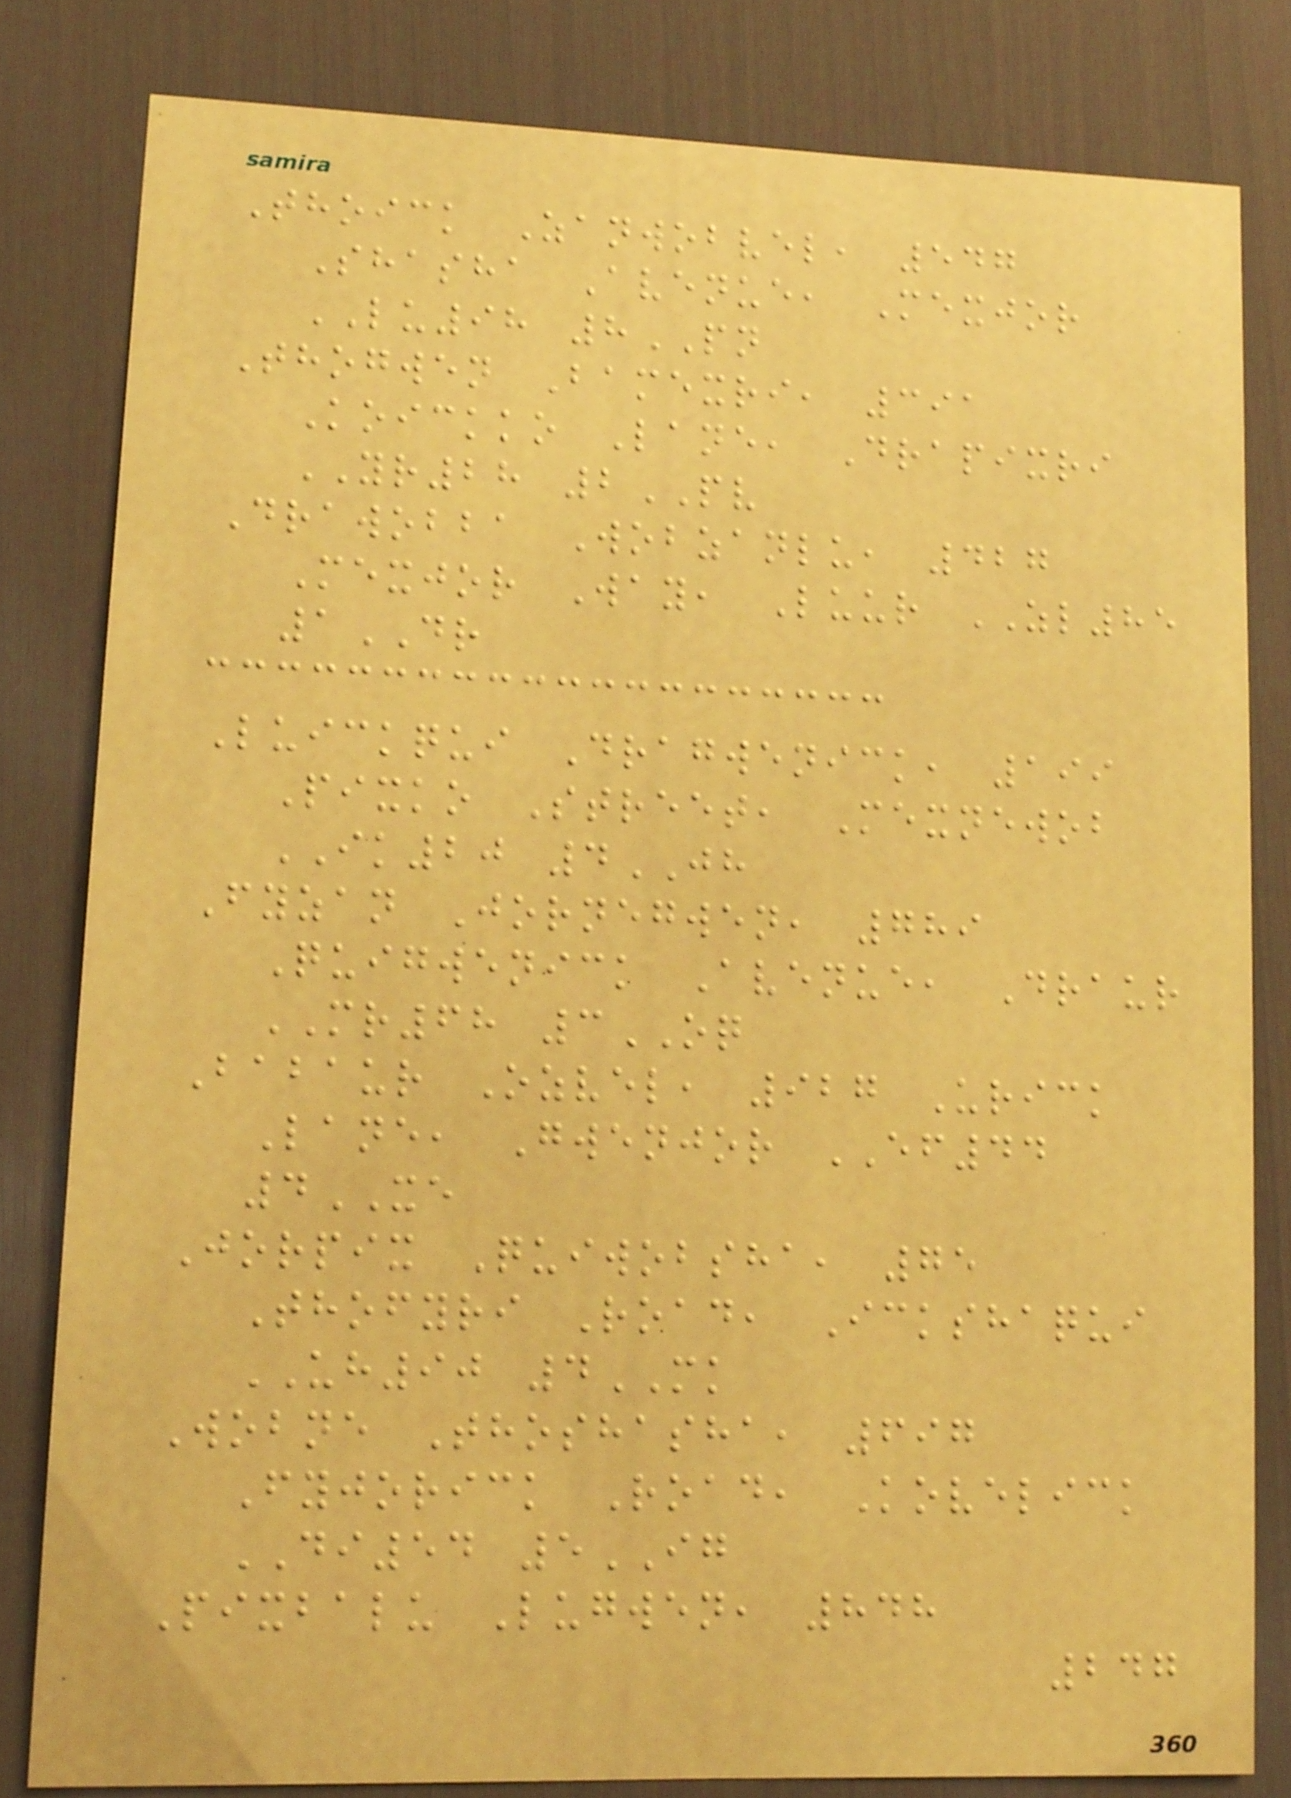Thoick Zanwobvel, 547
Shasha Avenue, Mexjor
LU98 8PN
Thogwen Bamexri, 391
Koickko Lane, Drapixri
YR28 2PV
Drawobba Wobzanlu, 427
Mexjor Way, Luur ZL85
1DR
Luickqui Dragwenick, 199
Pixko Street, Mexnewob
IK20 4JH
Fyzan Jornegwen, 789
Quigwenick Avenue, Draur
MR68 3OQ
Babaur Ozvel, 927 Urick
Lane, Gwenjor EF44
4XE
Jorpix Quiwobsha, 75
Thofyri Road, Ickshaqui
UH90 4MK
Wobne Thoshasha, 697
Fyjorick Road, Kovelick
DI54 5IG
Pixbalu Lugwen, 848
247
